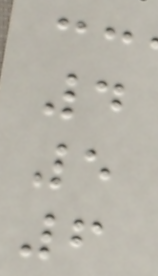4
5
6
